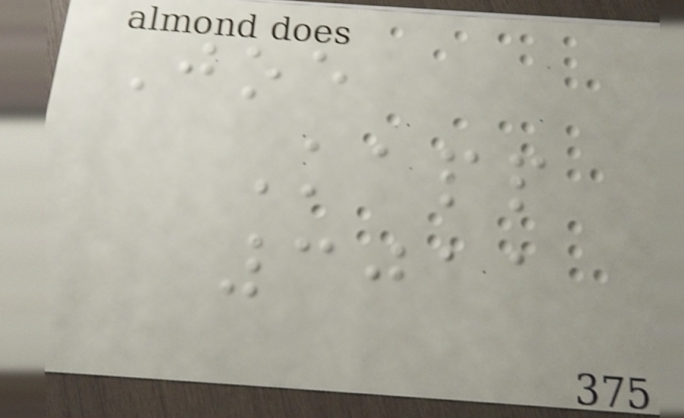Joe
Kapp
3011
